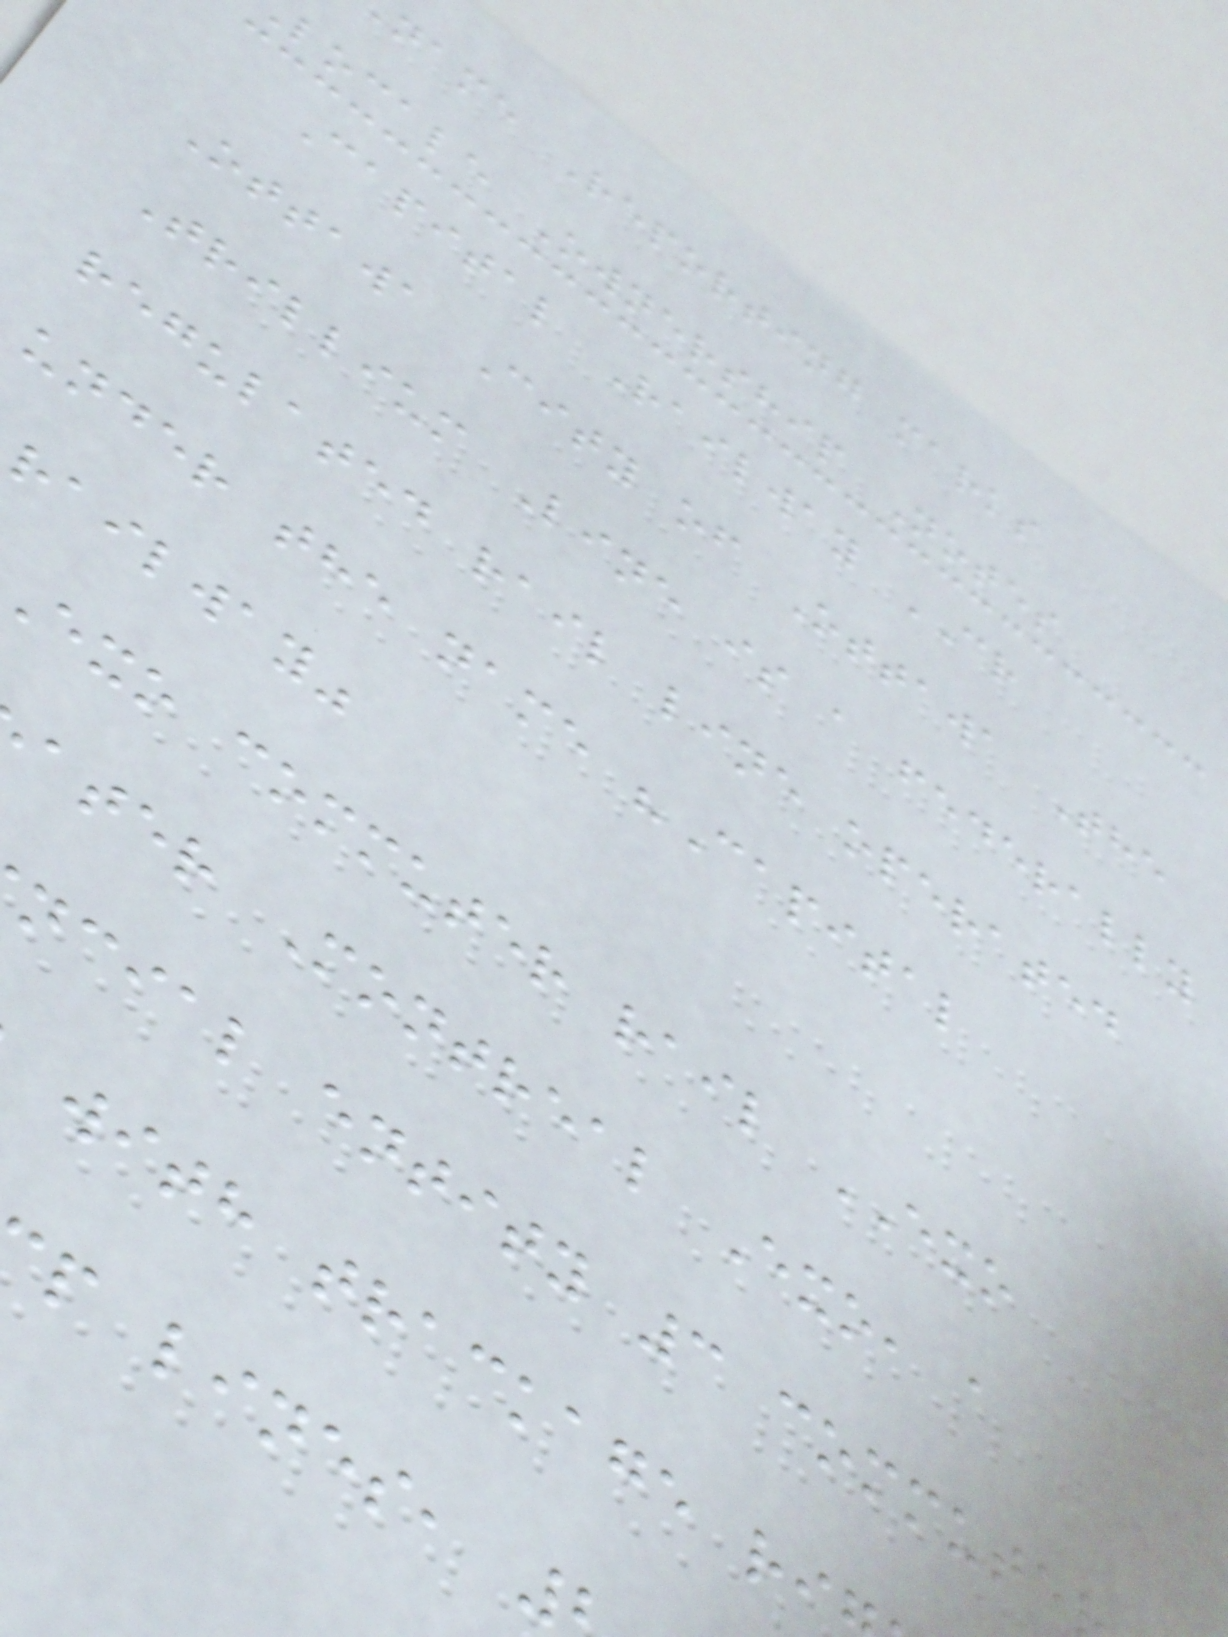name Reporting marks
locale Ownership Notes
Capital Railway CR
Ottawa City of Ottawa The
Trillium Line is a federally
regulated rail line operated
under the name "Capital
railway"
exo commuter rail EXO
ater Montreal Exo, a
ncial entity 3 commute
with trackage ri
p lines,
